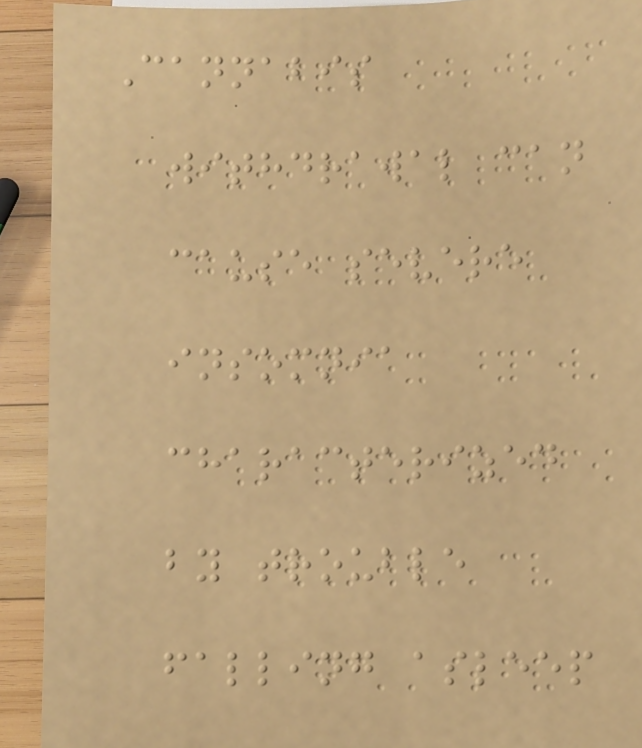Cannabis
withdrawal can
cause severe
insomnia
characterized
by trouble
falling asleep
